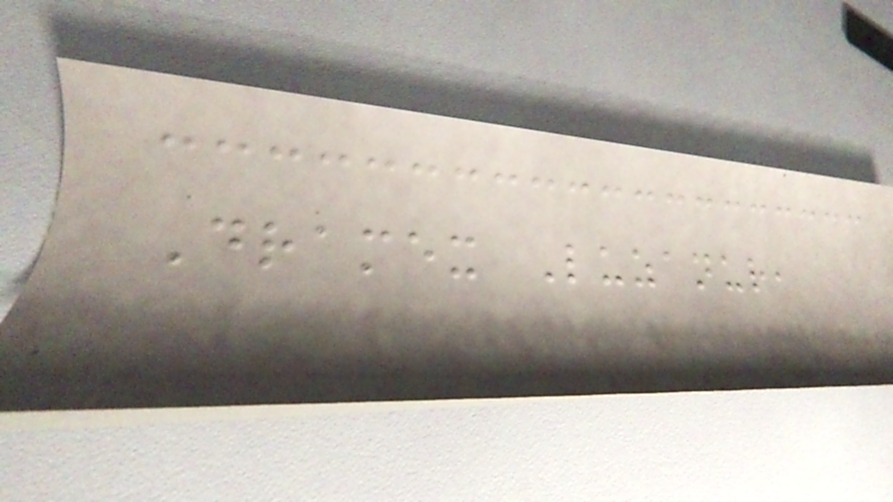Dramex Luzanur,
